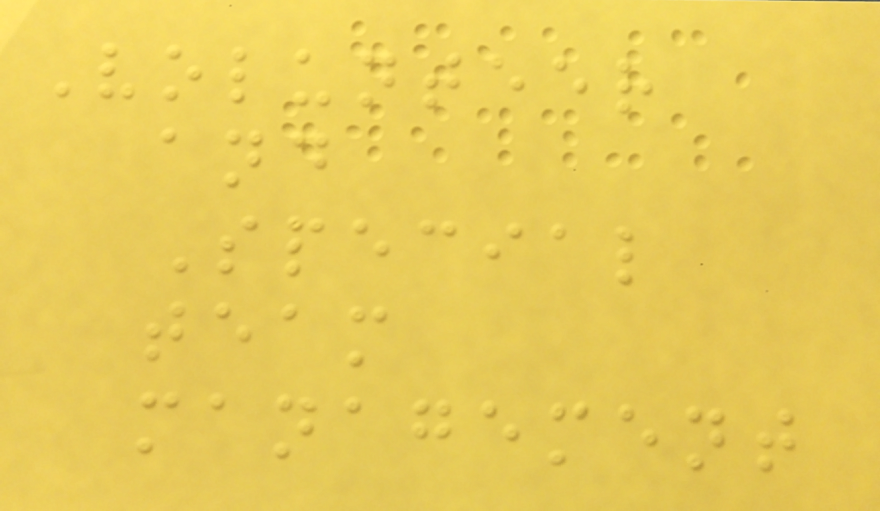Volunteer
and
Special
team
management
